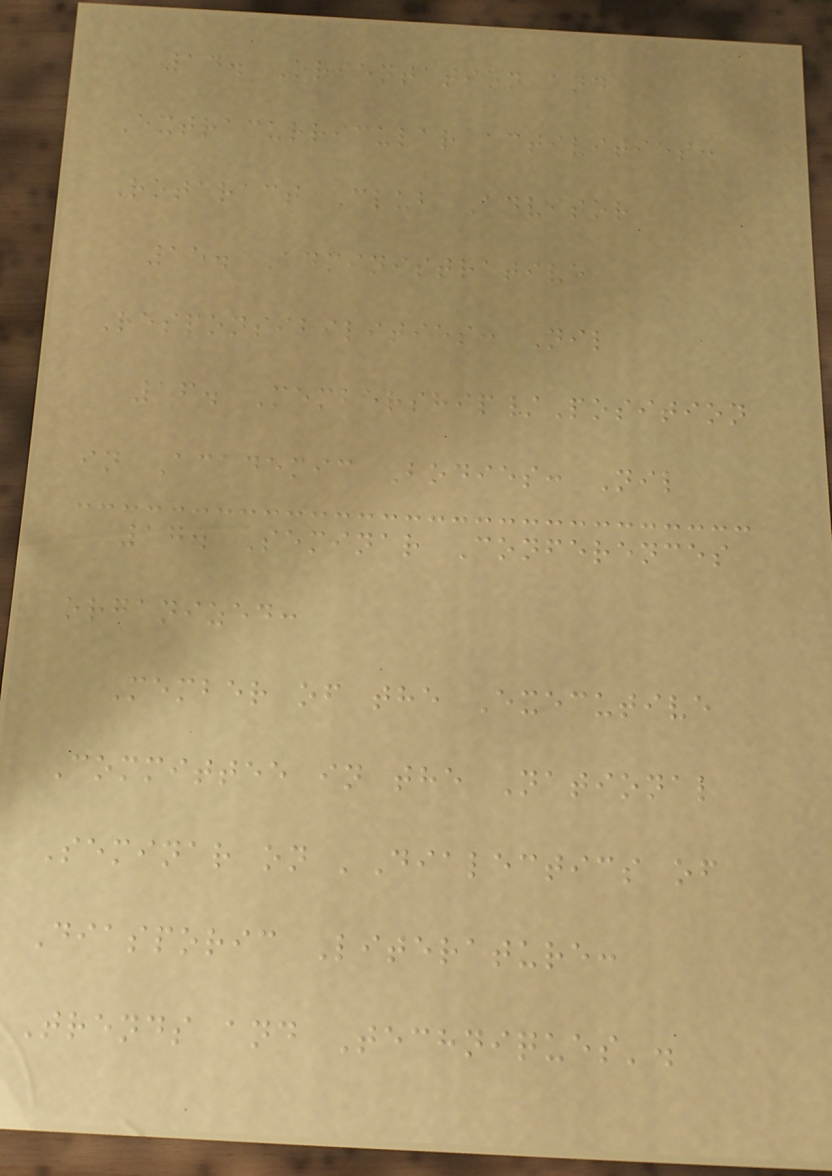14. Orientation and
Extracurricular activities:
Rotaract Club Advisor
15. Administrative
Responsibilities: Nil
16. Membership/Position
in Academic Bodies: Nil
17. Seminar Conferences
organized:
Member of the Executive
Committee in the National
Seminar on 'Dialectics of
Diasporic Literature:
Trends and Techniques'.
